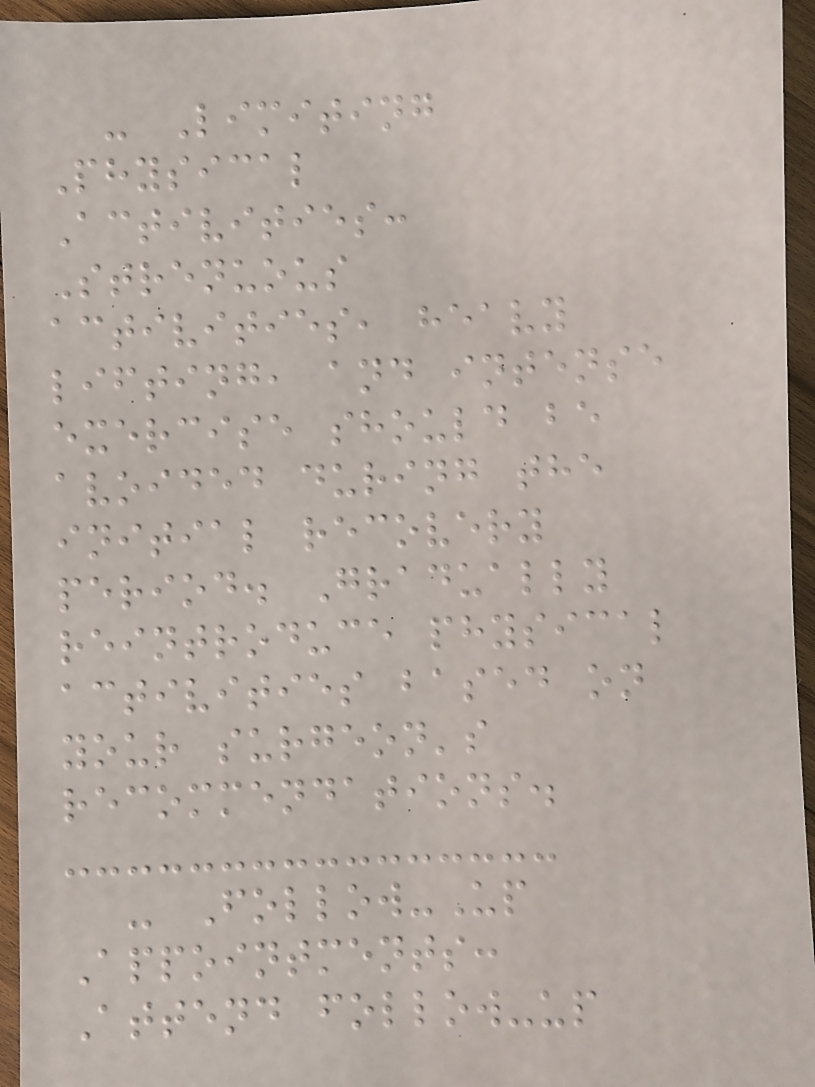- Limiting
Physical
Activities:
Strenuous
activities, heavy
lifting, and intense
exercise should be
avoided during the
initial recovery
period. Gradually
reintroduce physical
activities based on
your surgeon's
recommendations.
- Follow-Up
Appointments:
Attend follow-up
